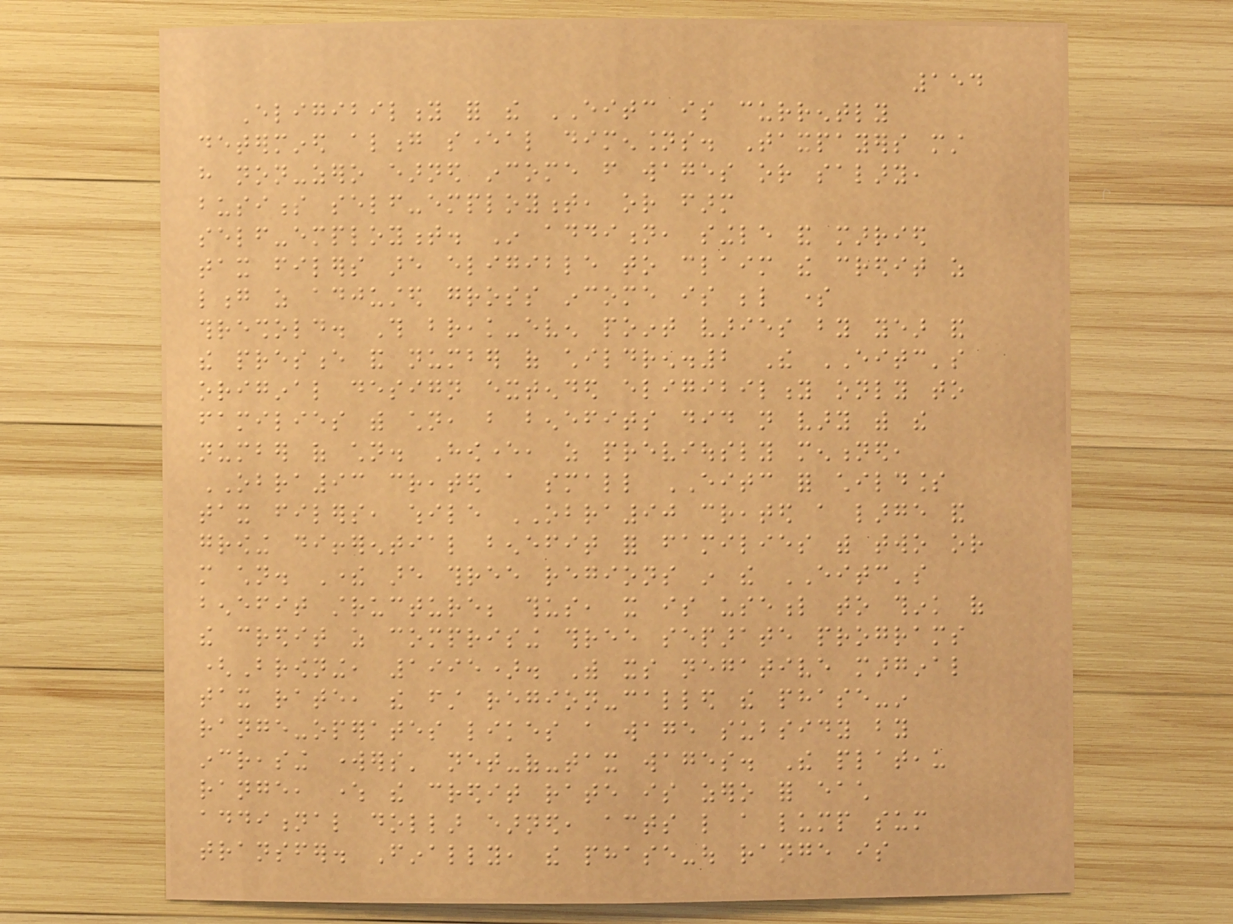154
Eligibility for the EITC is currently
determined along several dimensions. Taxpayers must
have non-zero earned income from wages or salary,
business self-employment, or farm
self-employment. In addition, single and married
tax filers are eligible to claim the credit as
long as adjusted gross income is below some
threshold. This break-even point varies by year and
the presence and number of children.2 The EITC's
original design extended eligibility only to
families with children, but benefits did not vary with the
number of children. However, as previously mentioned,
OBRA93 created a small EITC for childless
tax filers, while OBRA90 created a large and
growing differential benefit for families with two or
more children. There are three regions in the EITC's
benefit structure; thus, it is useful to think of
the credit as comprising three separate programs
(Browning, 1995). With its negative marginal
tax rate, the first region-called the phase-in
range-operates likes a wage subsidy by
increasing workers' net-of-tax wages. The plateau
range, where the credit rate is zero for each
additional dollar earned, acts like a lump sum
transfer. Finally, the phase-out range is
